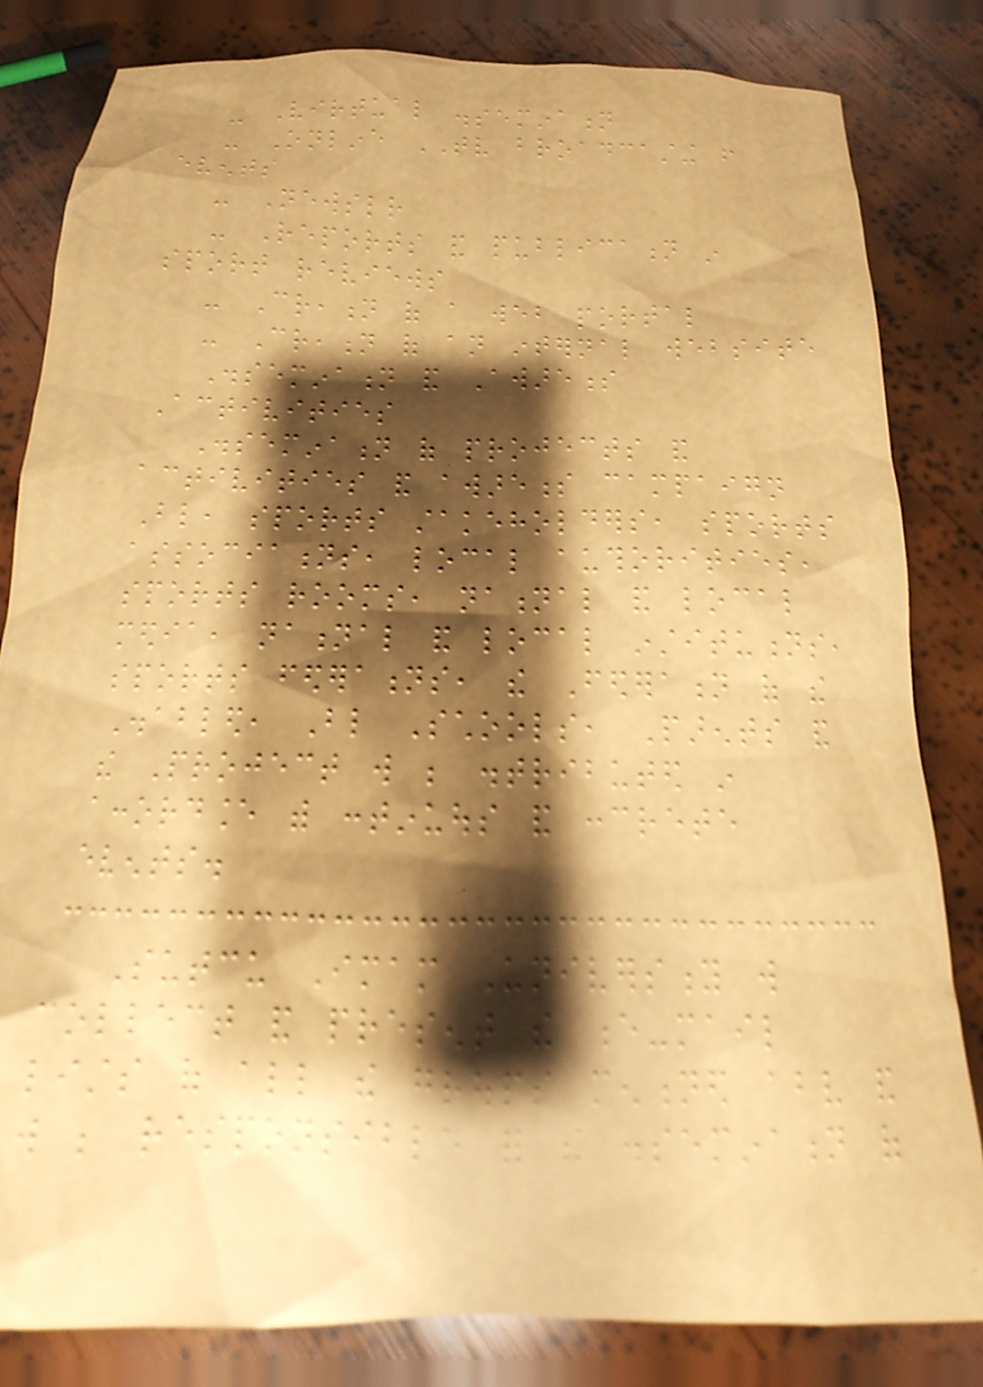- Virtual dissemination
- Online TV broadcasting from
events
- Newsletter
- Reports and publication in
sport reviews
- Creation of a web portal
- Creation of an internal website
Dissemination and Awareness
Activities
Dissemination of projects and
activities and awareness campaign
Blind, sports stakeholders, sports
associations, local authorities,
sports rooms, national and local
media, national and local institutions,
sports federations, the Federation of the
Disabled, Blind Schools, Parents and
the Project will be distributed in
accordance with continuous and concrete
events.
Sutcu Imam University will
collect and present the e-mail
lists of all the groups mentioned above and
will be responsible for the dissemination of
